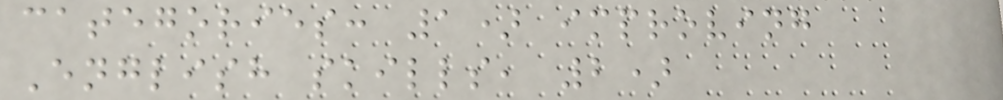categories: 1) improving
English skills, 2)
